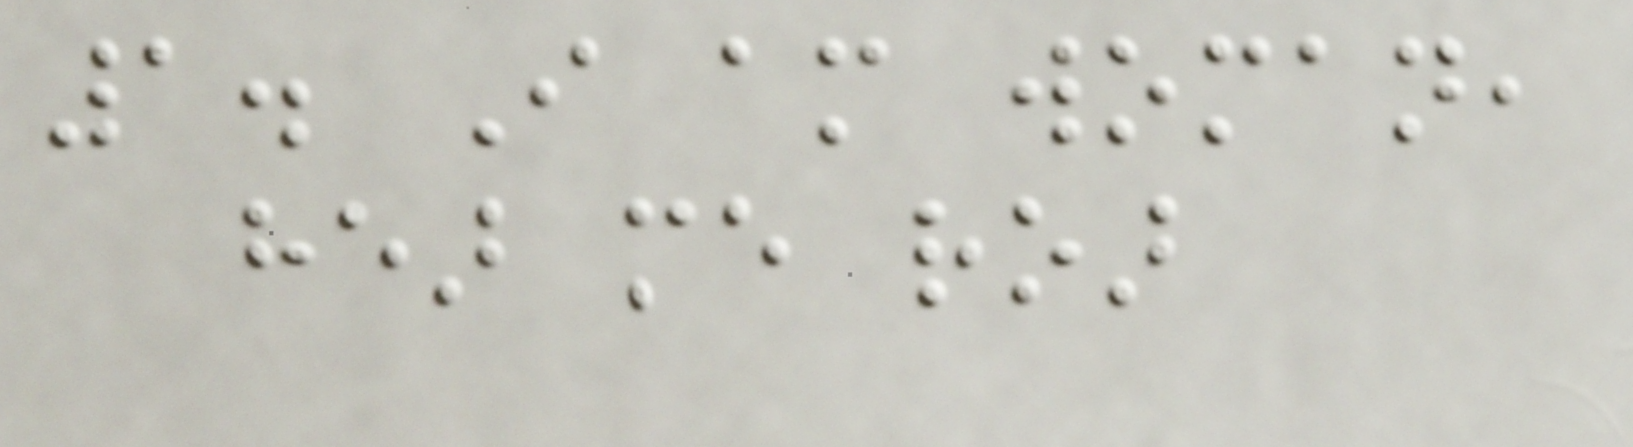1. I am woman,
hear me roar
